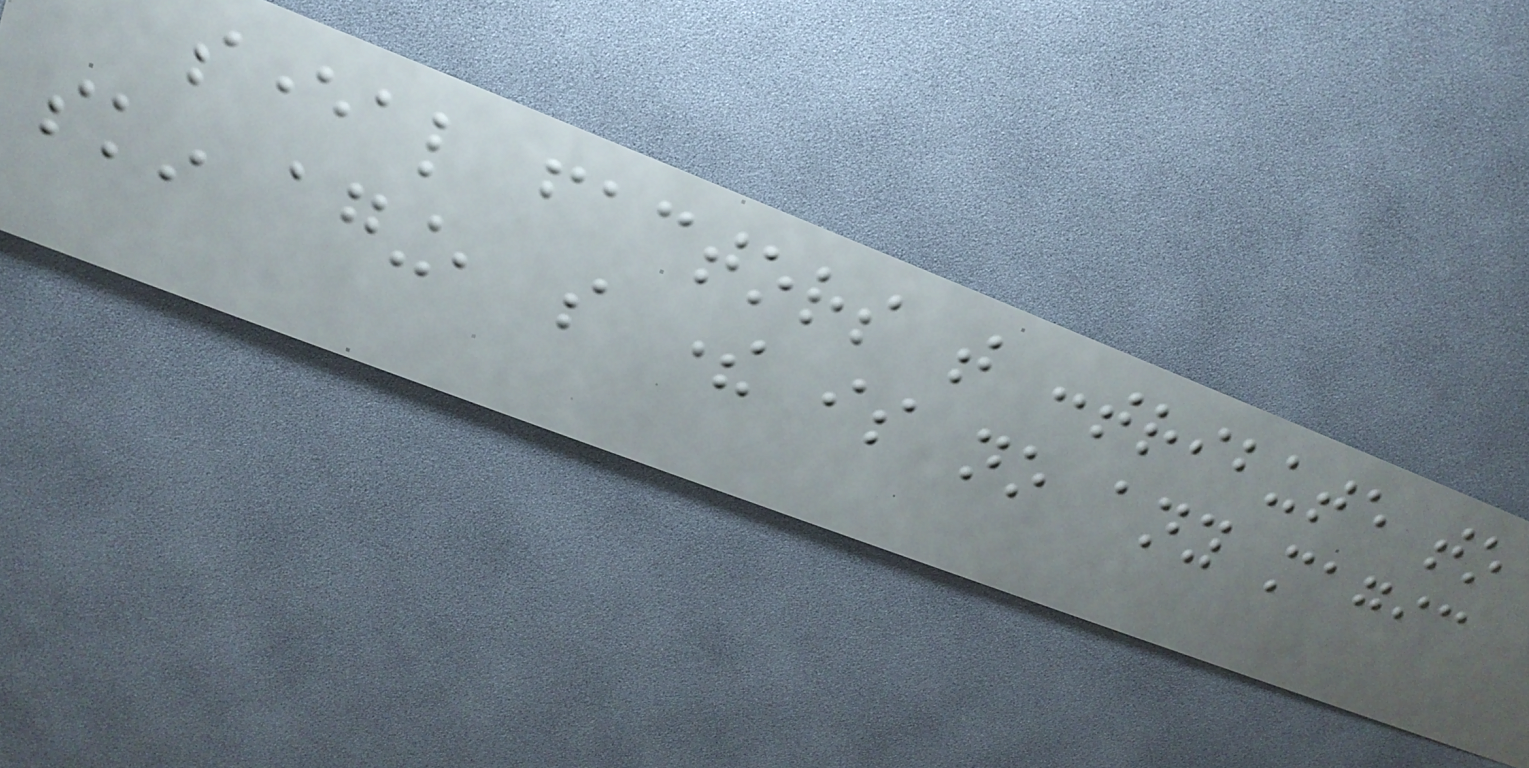several factors that contribute to
skin aging, so there is no any magic
